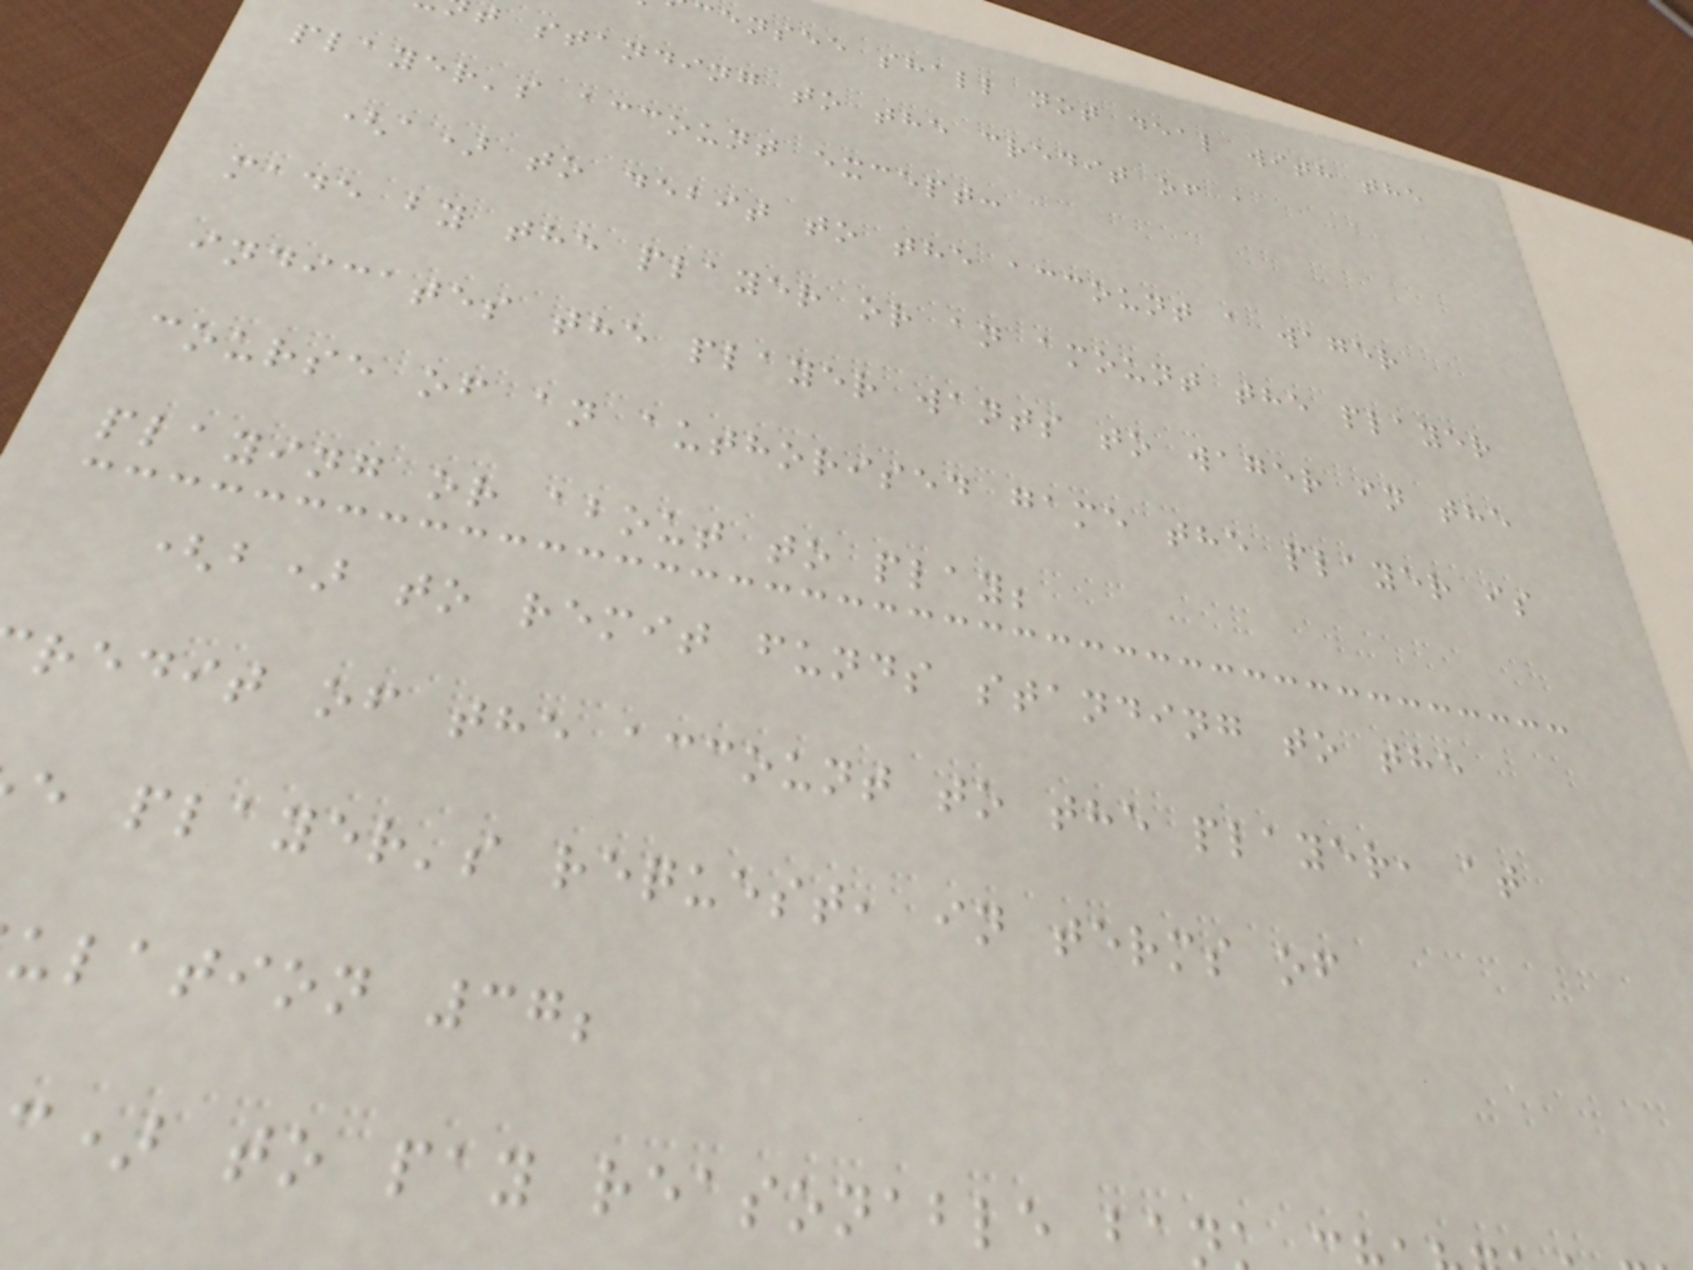censee shall not deal with the
t standing to the credit of a
player's account except:
(a) to debit to the account a wager
made by the player or an amount the player
indicates the player wants to wager in the
course of an authorised game the player is
playing or about to play;
(b) to remit funds standing to the
redit of the account to the player, at
e player's request, in terms of
ulation 37;
) to pay reasonable ba
